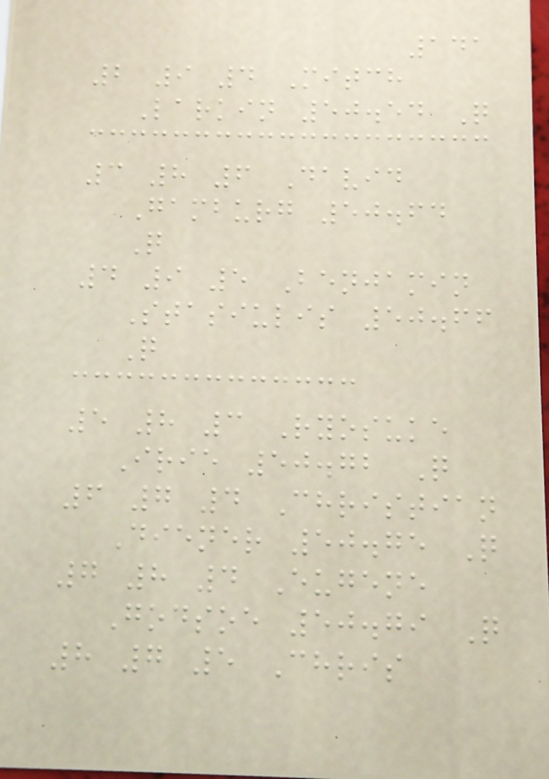141
2 9 4 Mitch
Larkin 50.54 Q
3 8 6 David
Gamburg 50.64
Q
4 9 5 Benjamin
Stasiulis 50.66
Q
5 8 3 Ryosuke
Irie 50.72 Q
6 7 4 Christian
Diener 50.75 Q
7 8 4 Eugene
Godsoe 50.79 Q
8 7 5 Chris
